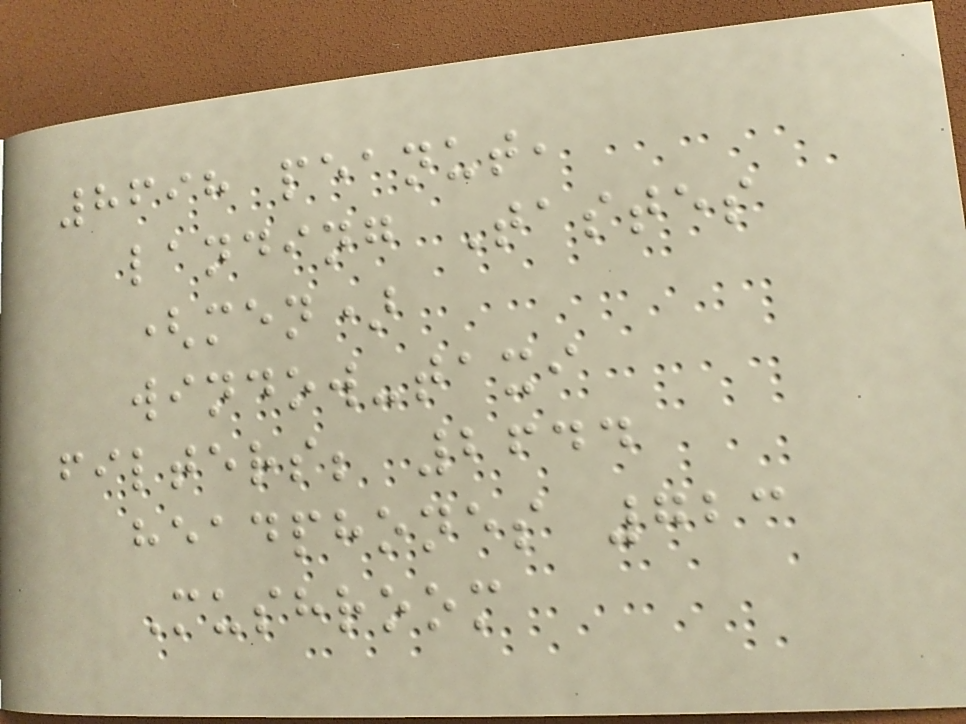8698 peanut,
landing Tastes
(men)
window-taxi
filters; 2644
headphones 723
Mushroom
